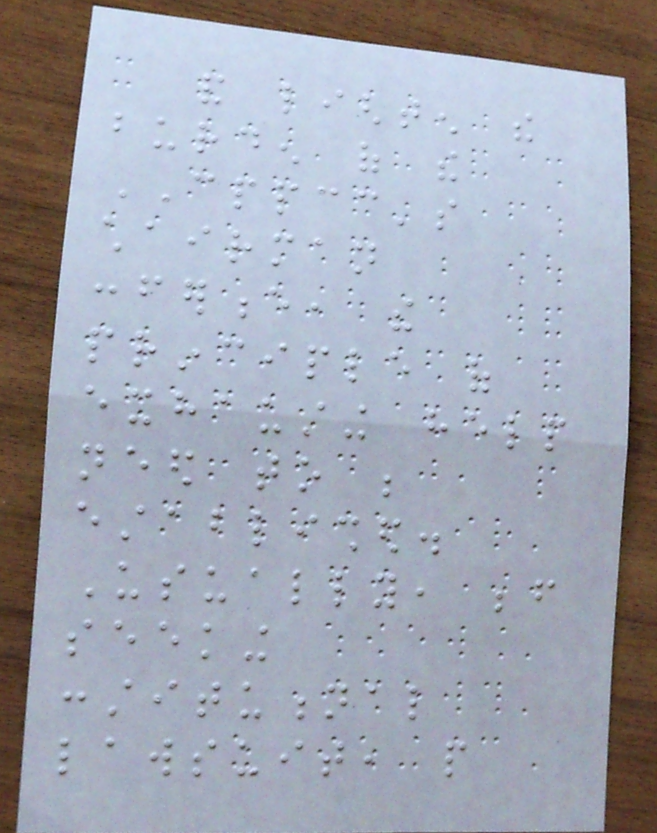and lighten the
burden of the
CPPCC's
chairman
conference, the
principle of
exhausting help
need to be
established.
Usually, before
seeking
constitutional
lawsuit, people
